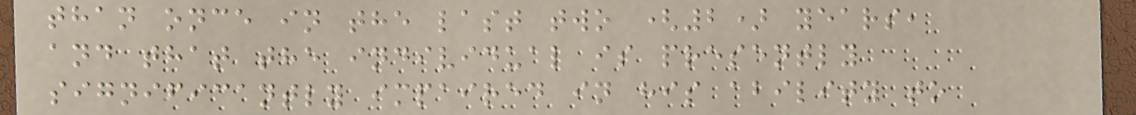than once in the last two (2) years,
and that the individual is presently
significantly impaired in his ability to
